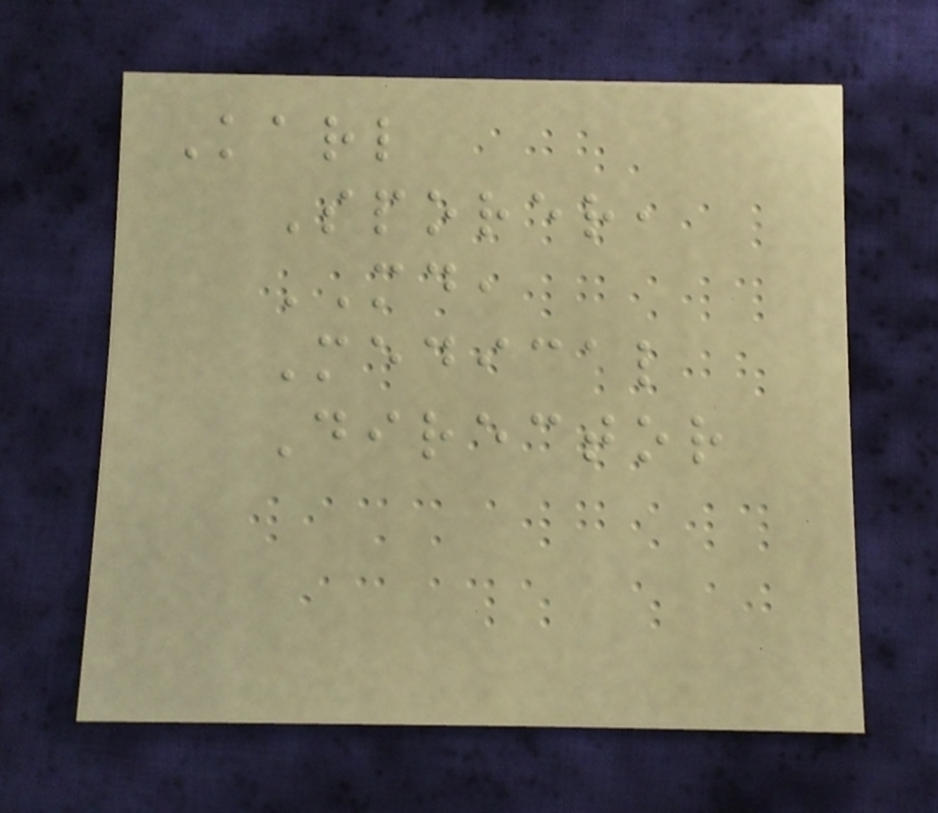Karl
Sporer,
MD,
Medical
Director
